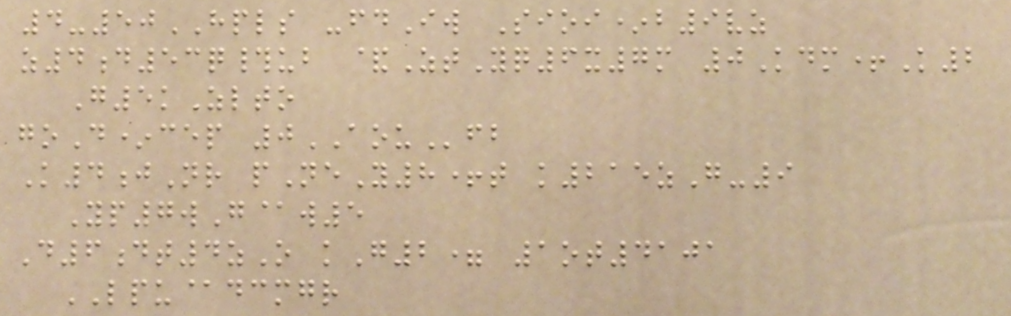4-50HPLS -fdIw Sioi*b9vz
z4d53q#ub &ZtYq6x7m 0Kdm+K2
G5kZlto
goD*cep 0AOUfb
K4jNr pNeY8+t k215zG-9
Yp7wG@w5
D6dt4zO kG2= 1ot4101
LPU@dcmgr
